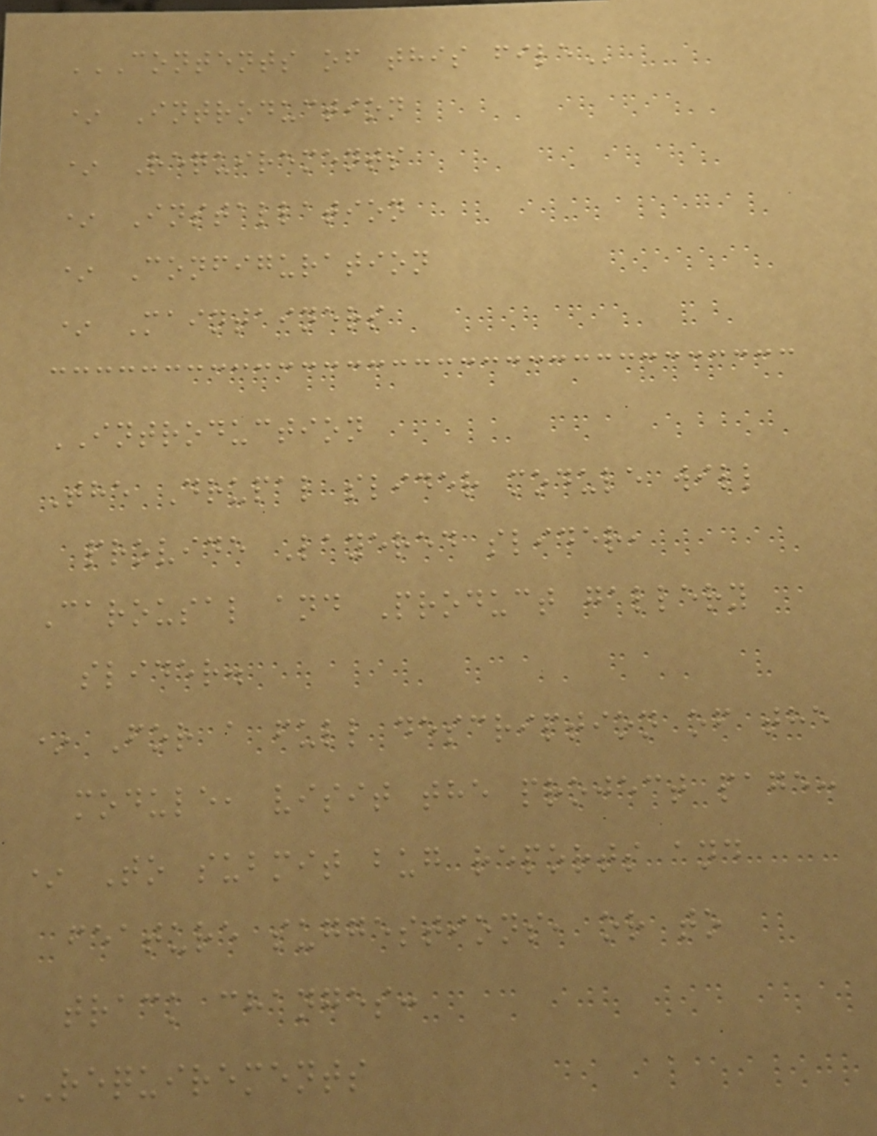CONTENTS OF THIS FILE
* Introduction
* Requirements
* Installation
* Configuration
* Maintainers
INTRODUCTION
The Drupal slider module will
provide Layered slider,
Carousal and Product gallery
slider.
* For a full description of the
module, visit the project page:
* To submit bug reports and
feature suggestions, or to
track changes:
REQUIREMENTS
